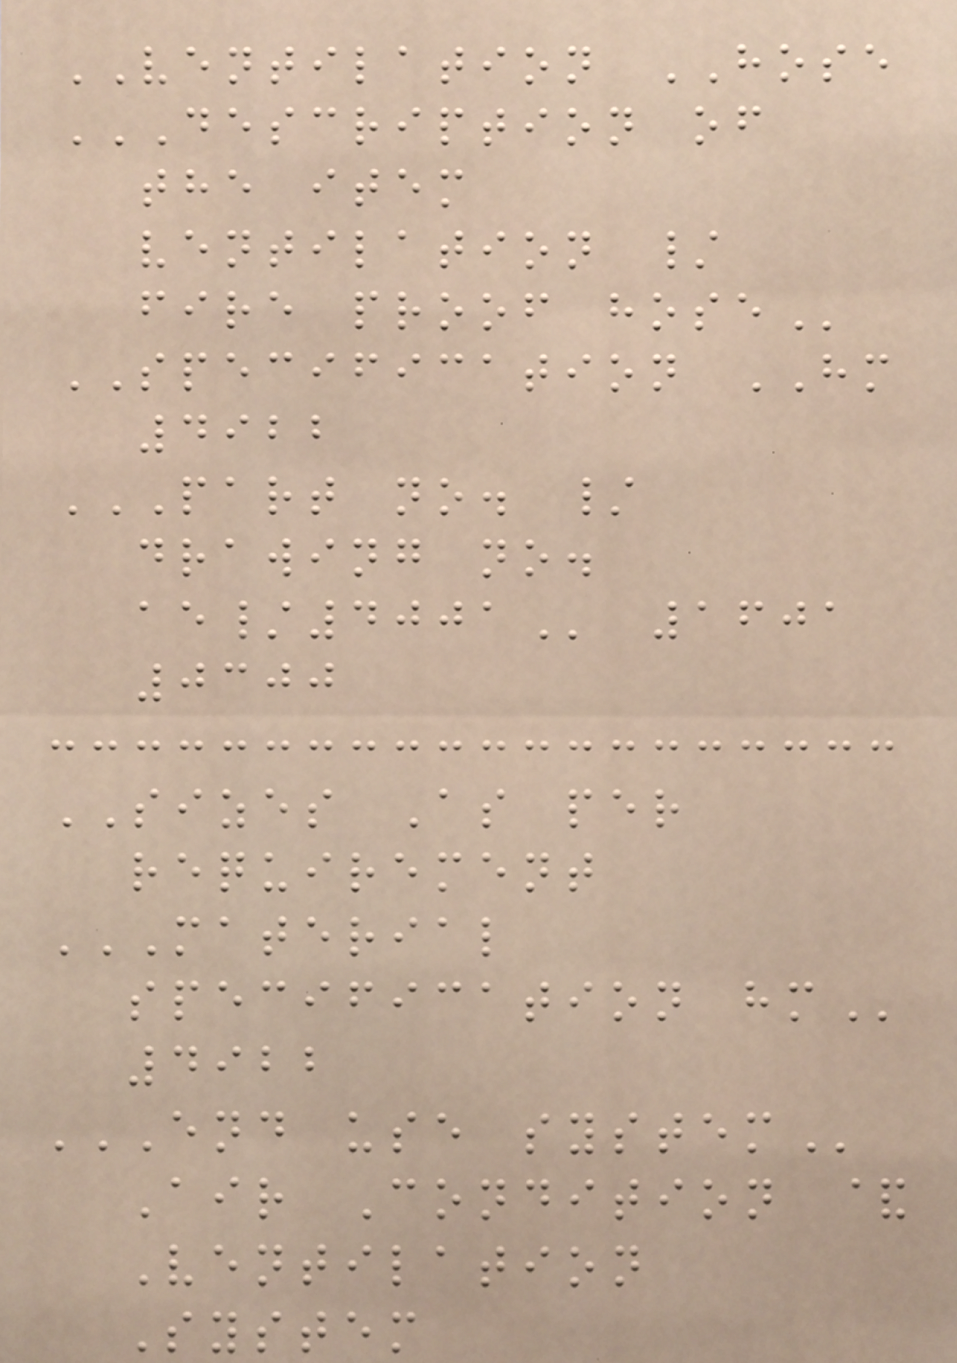VENTILATION HOSE
DESCRIPTION OF
THE ITEM
VENTILATION /
FIRE PROOF HOSE
SPECIFICATION HM
4922
PART NO. /
DRAWING NO.
AE/4001 1601
0300
SIZES As per
requirement
MATERIAL
SPECIFICATION HM
4922
END USE SYSTEM
Air Condition &
Ventilation
System
